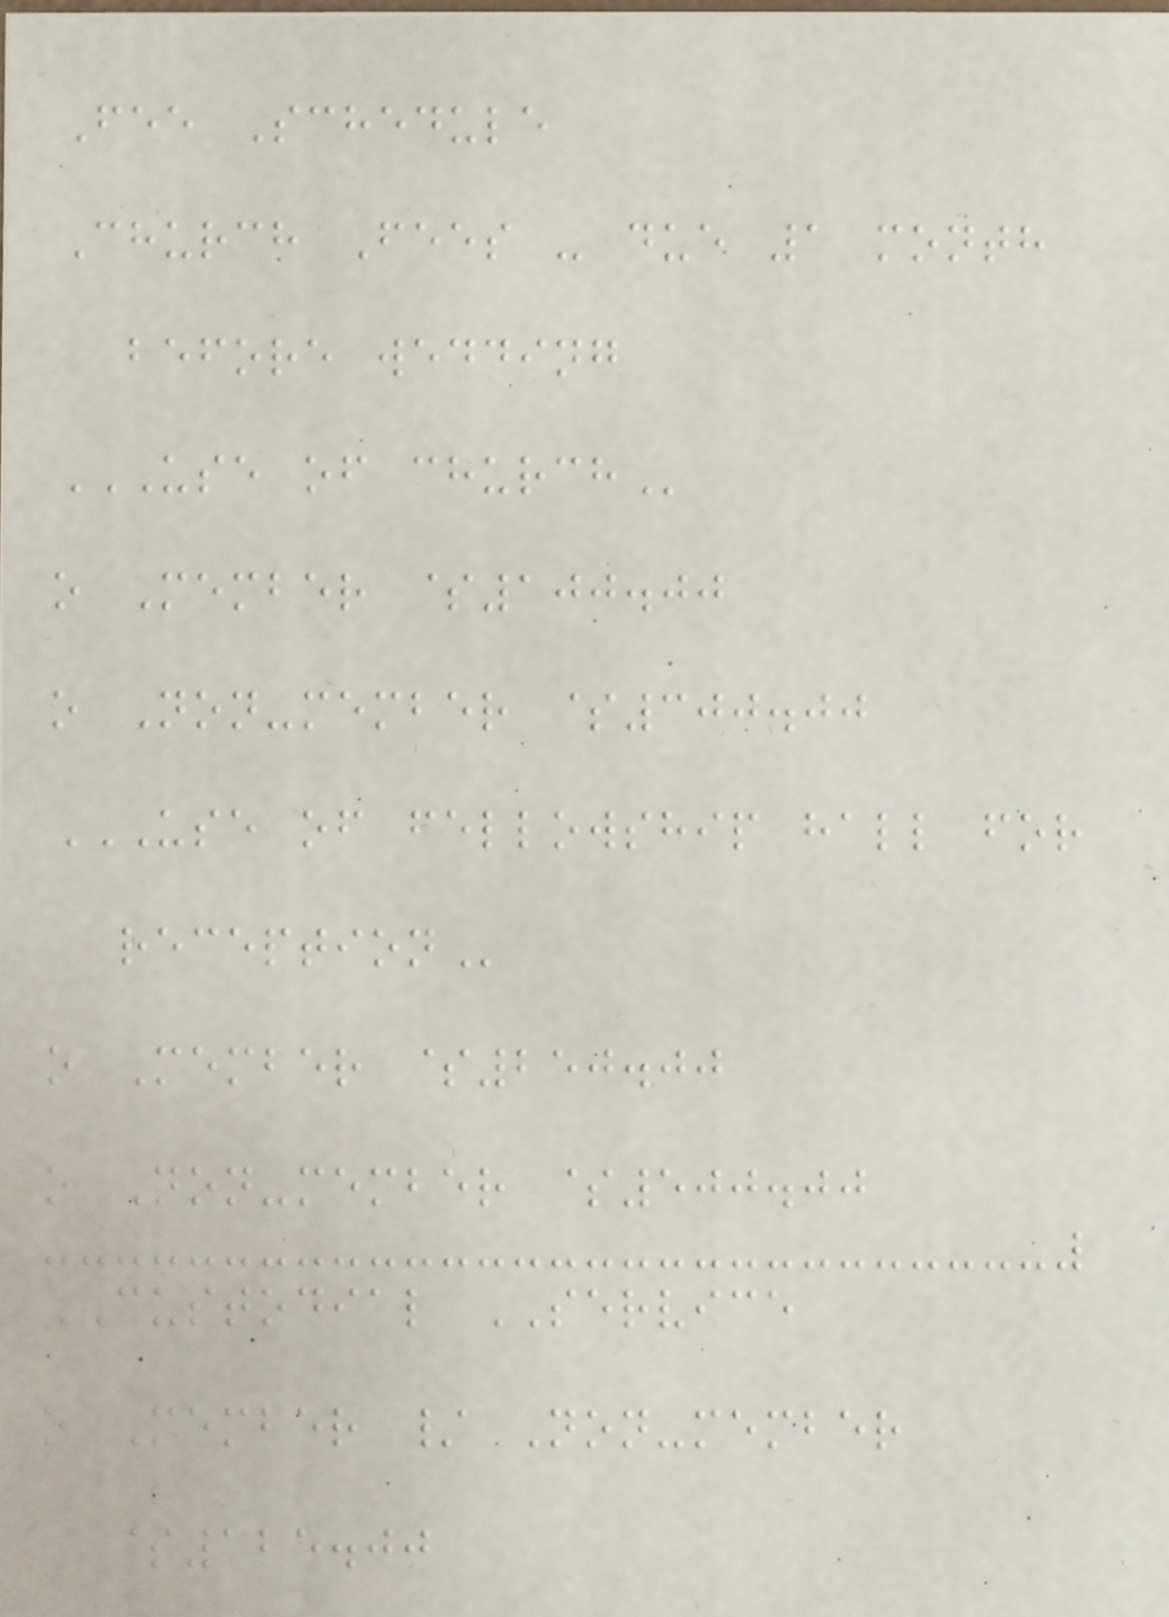Fee Schedule
Church Fees - due 1 month
before wedding
USE OF CHURCH
o Member $100.00
o Non-member $300.00
USE OF FELLOWSHIP HALL FOR
RECEPTION
o Member $250.00
o Non-member $500.00
CUSTODIAL SERVICE
o Member / Non-member
$125.00
